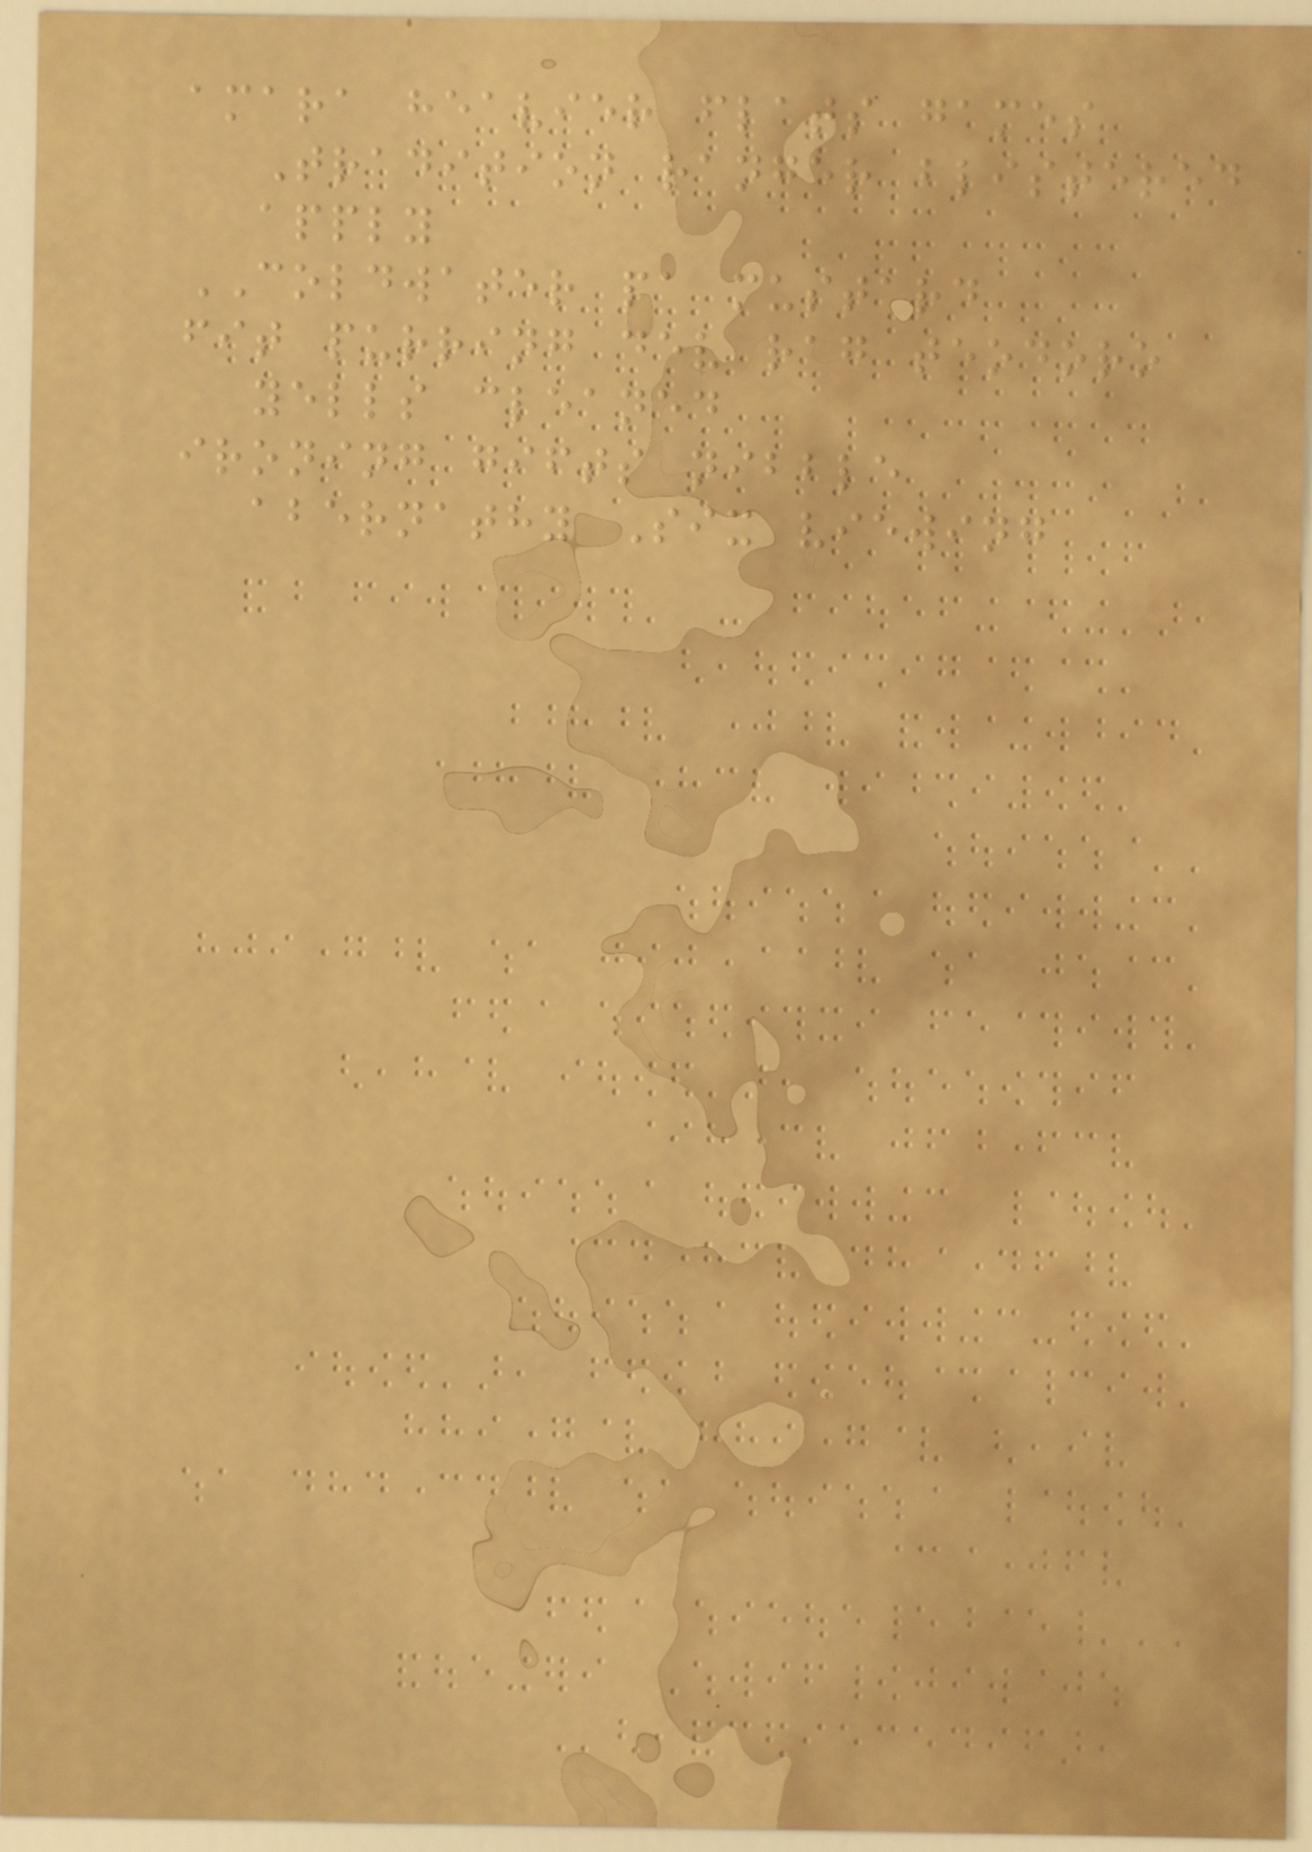amara heavier flats games
Tradition ranger blistered
apply
COLDWATER pa mustard
fit purring dev rag teodoro
yells cleaned
ironing gifts nibble
abernathy Six viewing
